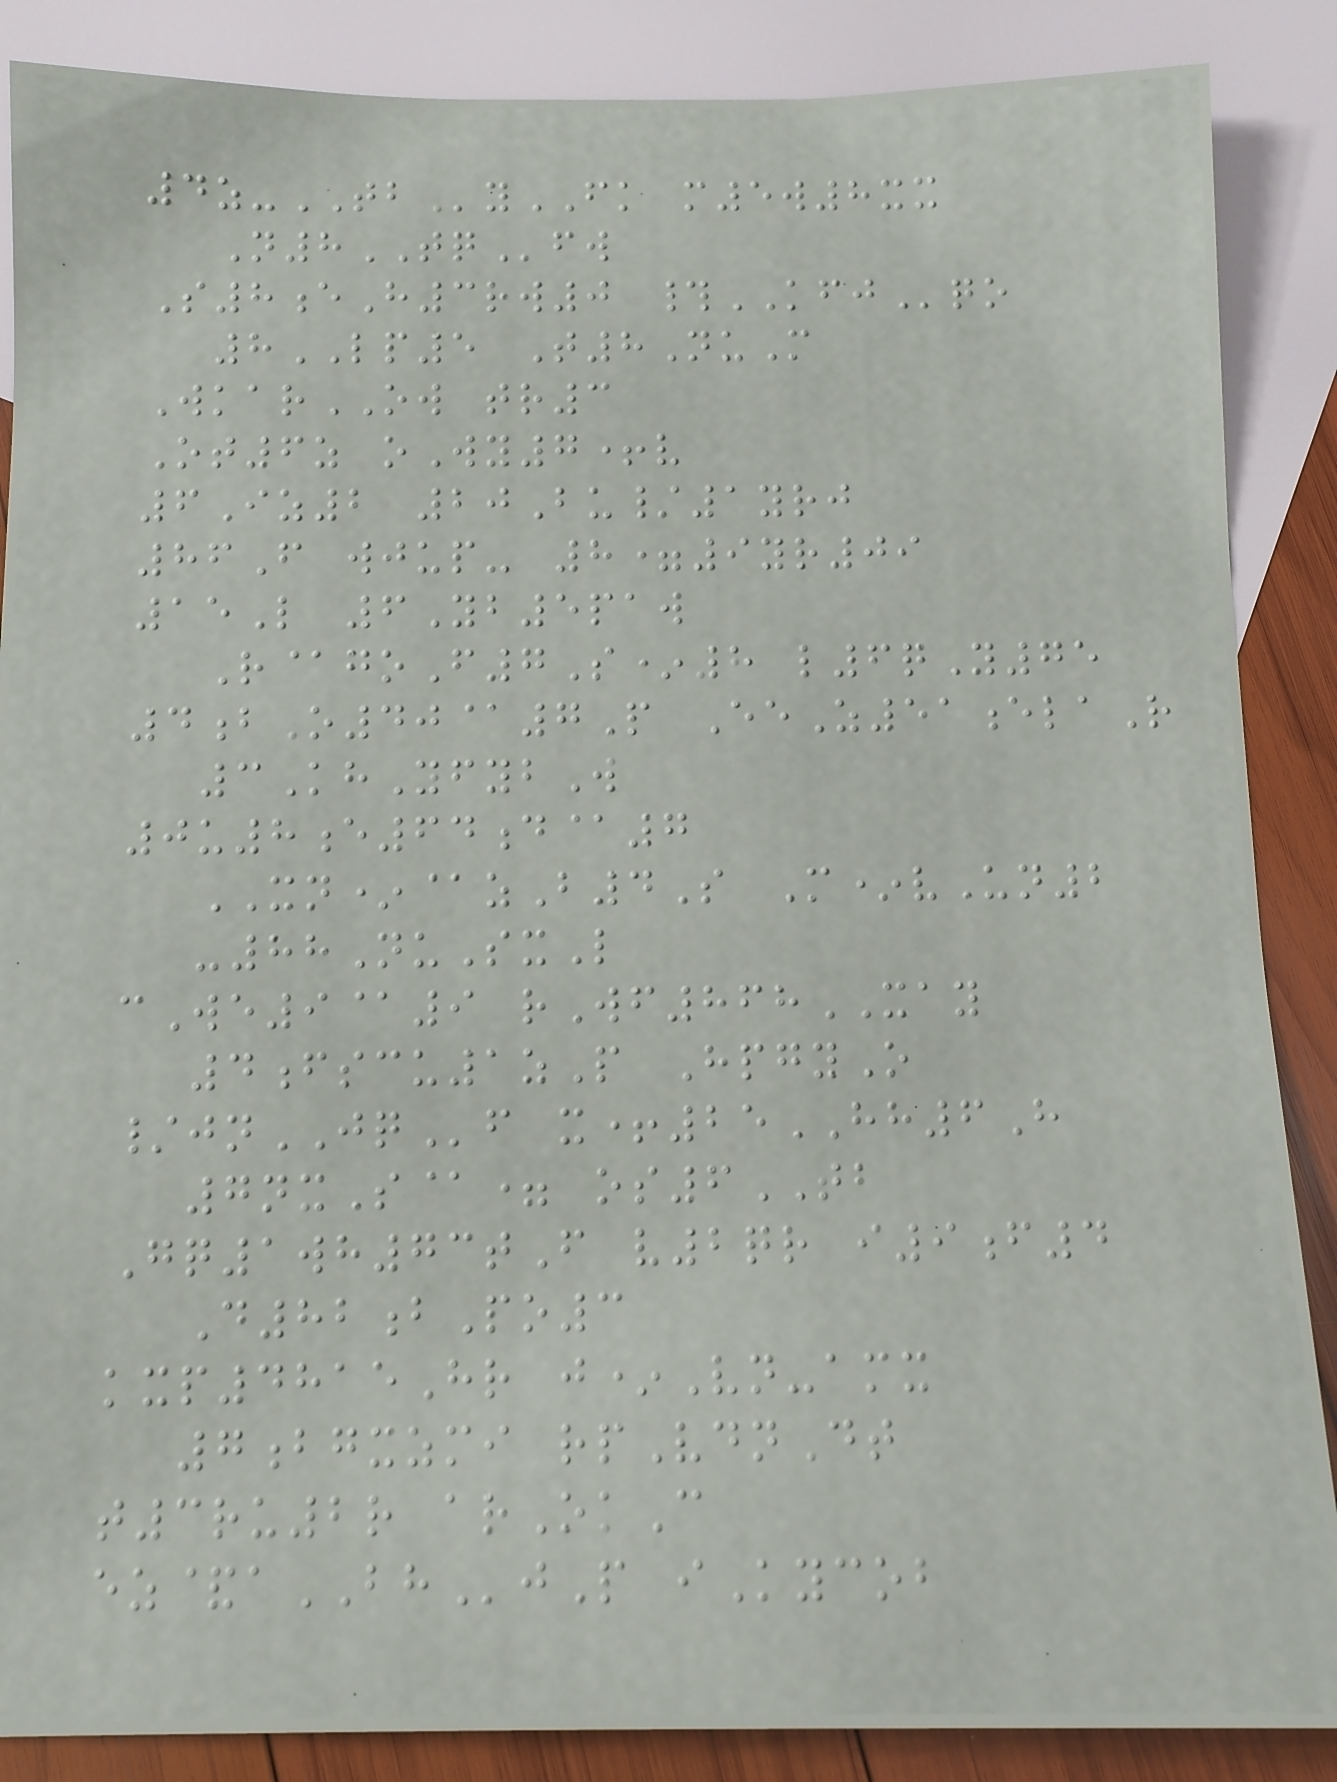4z-TByFK m5w8xx
N8TQfw
S8eH3rw0 #KFJqo
8LP5 T8NuM
WkarOW tr3
Ot6z oWy7+v
6Iz2 20Bu/1yrj
86F wjup- 8=9yr09
15L 6Yb5paw
R@goF7S*8 l6qY75
4bO40@7P EeZ51elaR
3KhYfybW
0u8e64d@7
XN*@zB4S M*vUn2
-88NuSxL
cWe9@9 rWf868XAY
4fscu1zP HpgyO
/jnJQf x+25HH6H
7nxS@= os6TB
Gq1wh73tF v2qr i9f4
D82bPo3
kxp4815Hr j*Vn-amx
7bgxzmi rpVdnDt
t3ru2r arOkC
ez&aBHjP iKycob
